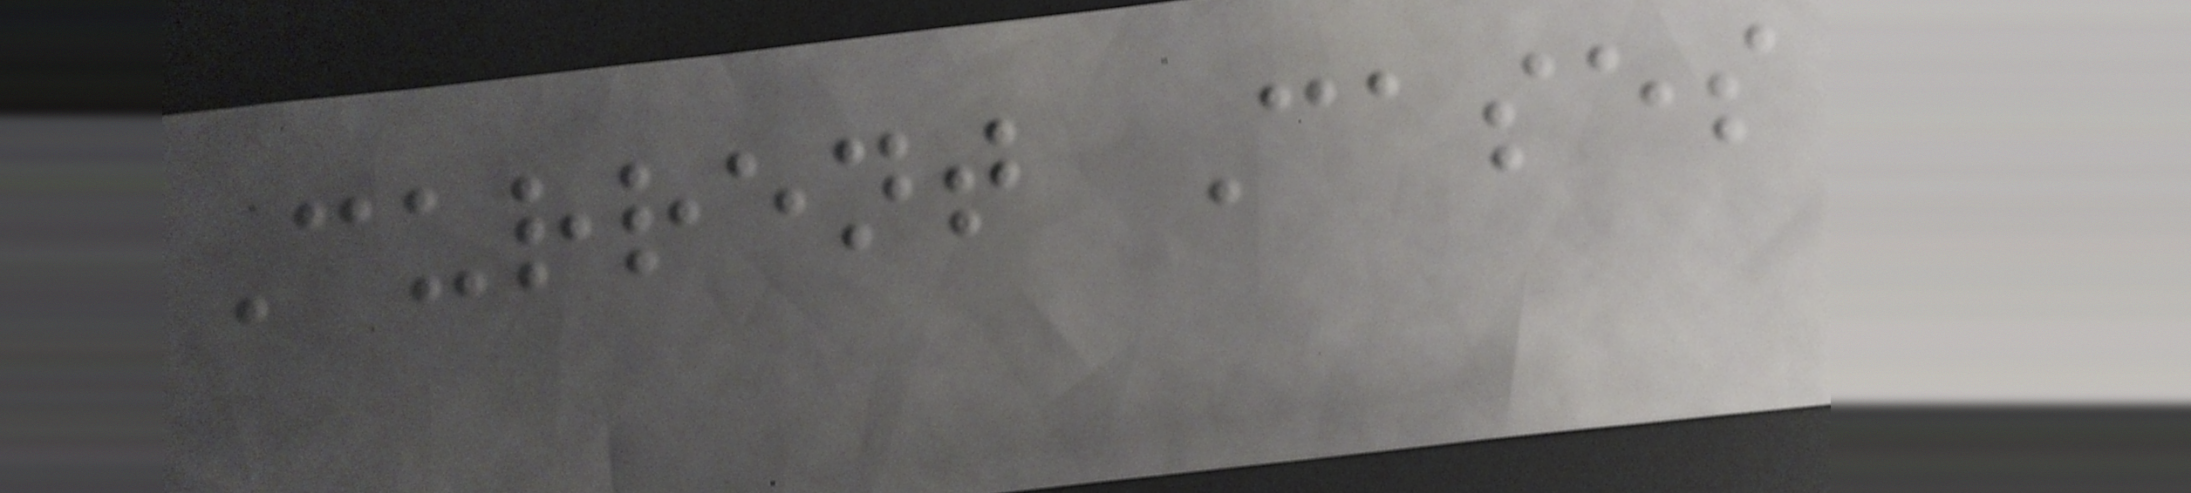Current Cases
